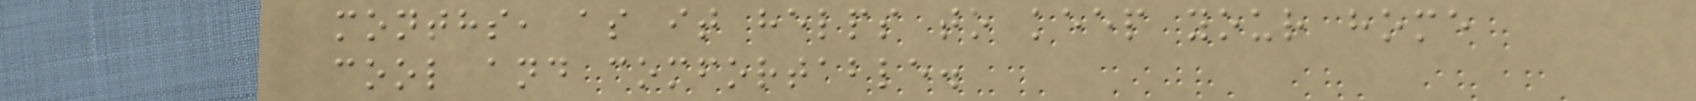months, as it helps to keep your home
cool and comfortable.
